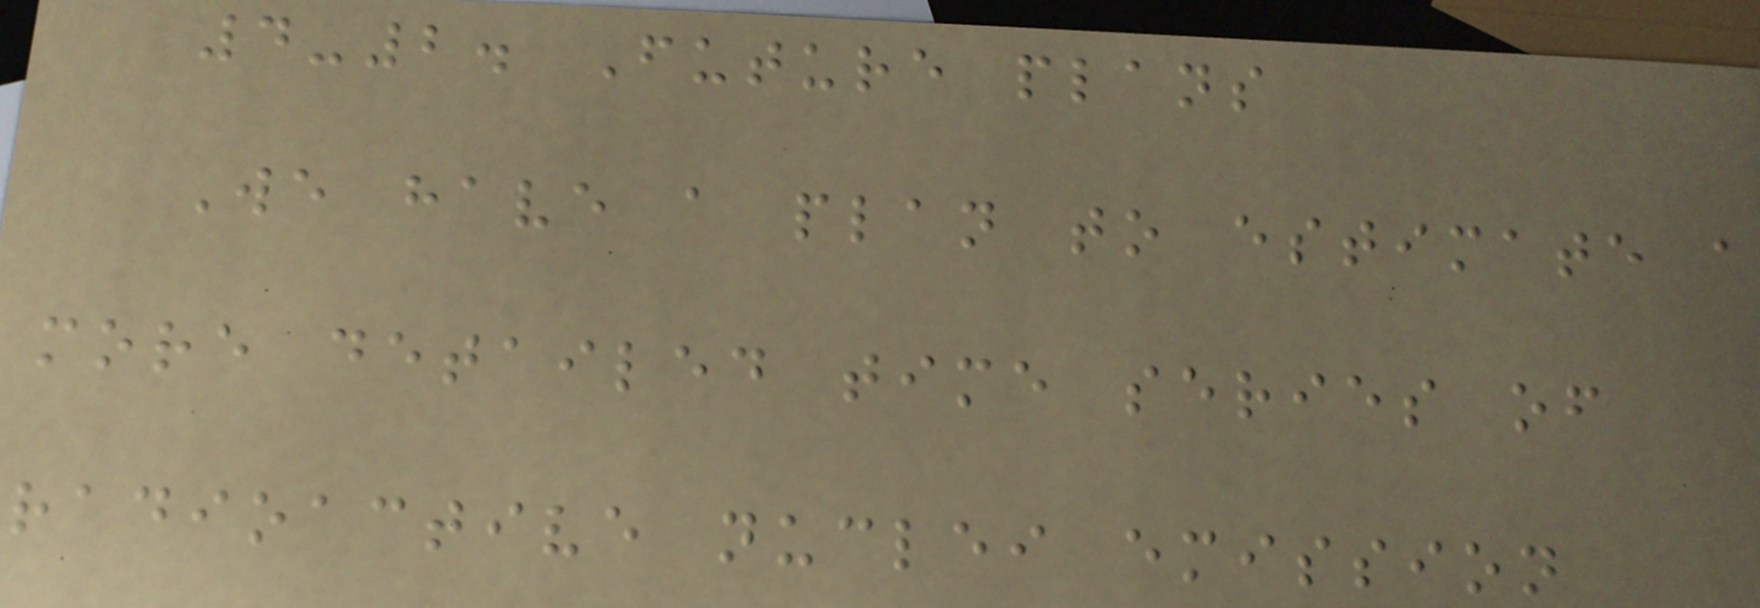4-2. Future plans
We have a plan to estimate a
more detailed time series of
radioactive nuclei emission
